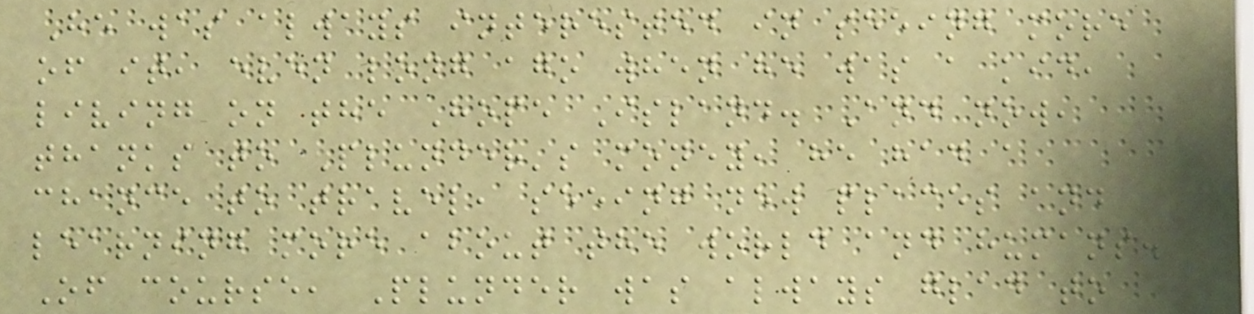He was always interested in seeing more
of it, even long ago when he was a kid,
living on the Hope Island. And now,
thanks to Plunder's money, he had a
chance to travel, seeing new places and
learning more about the world and humans.
Of course, Plunder was always glad to
